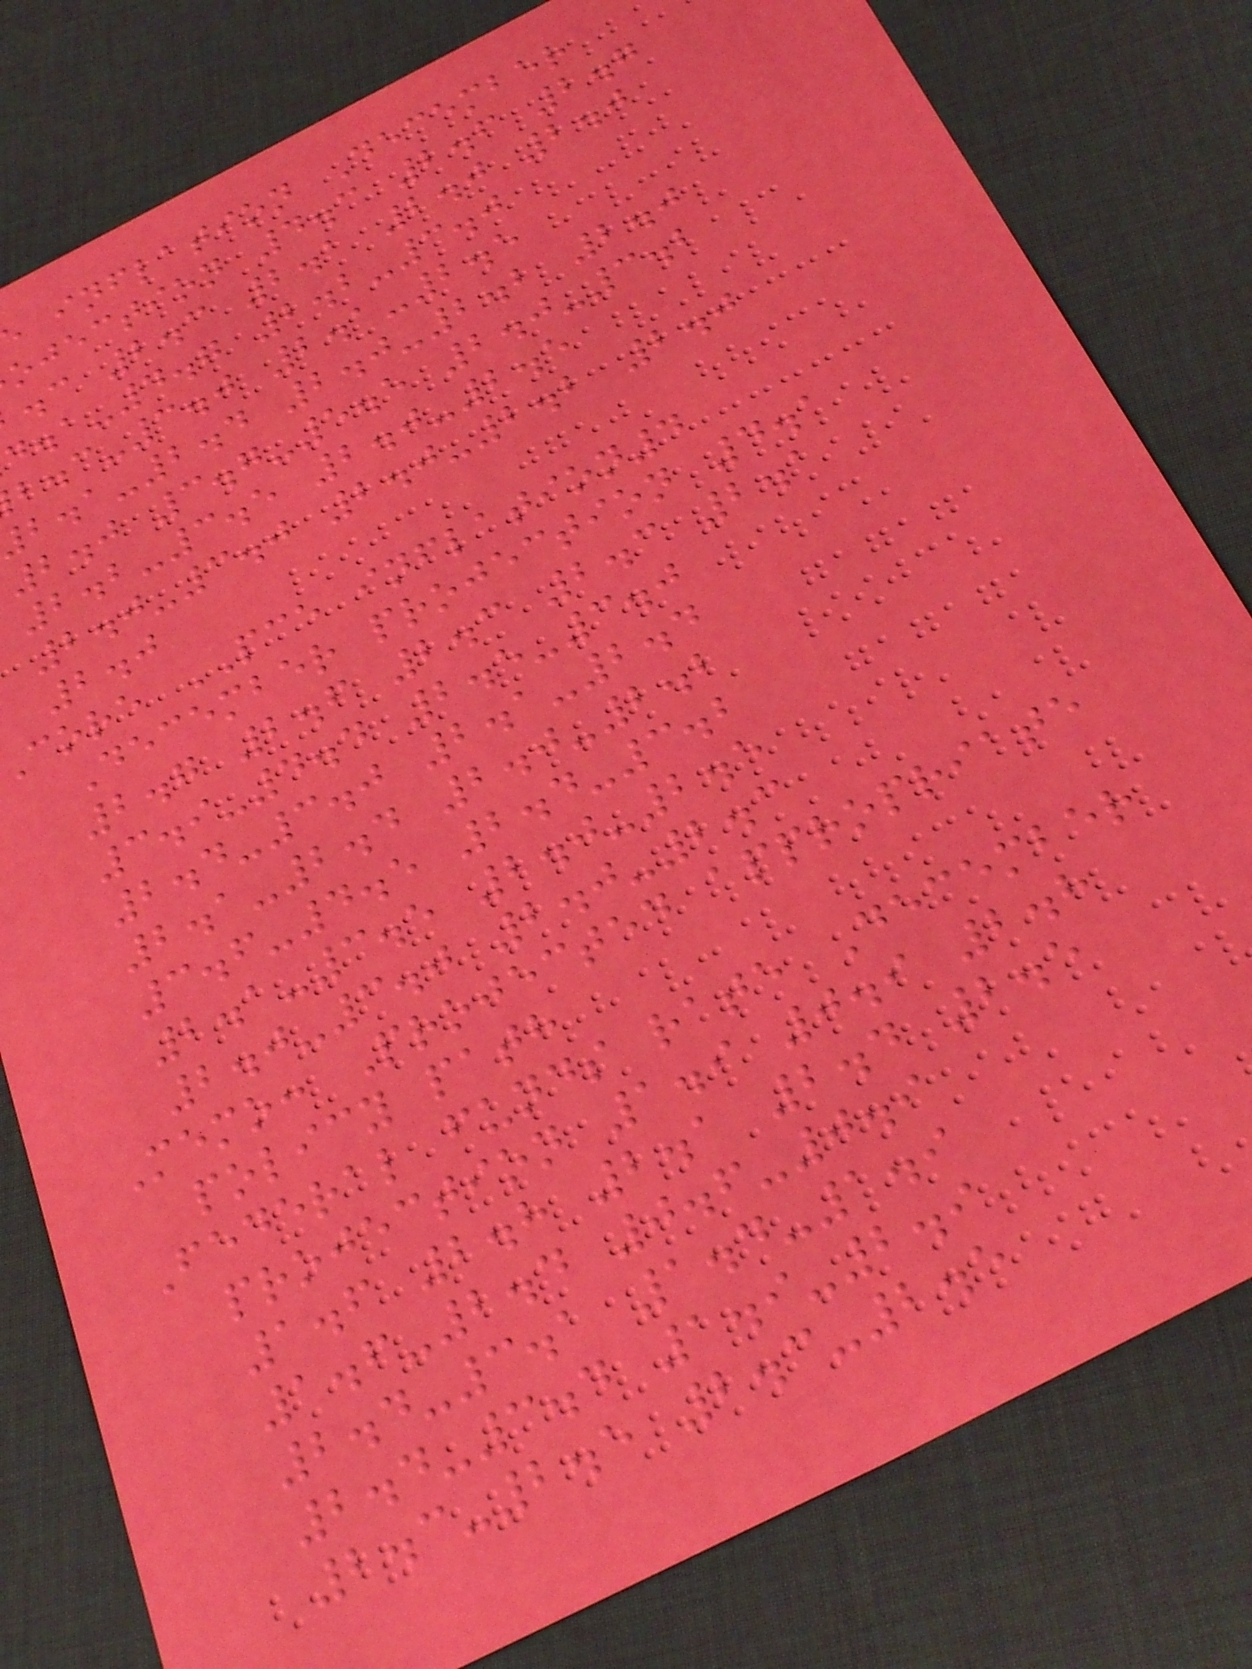inflation December
ojection 4.3 2.6 2.7
.c 2.3 2.1 2.0 2.0
-4.7 2.2-3.0
-3.0 2.1-2.5
-2.4 2.0-2.2 2.0
2.0 3.7-5.5 2.0-3.2
2.2-3.5 2.0-2.5
2.0-3.0 2.0-2.2 2.0
2.0
core PCE inflation4
December projection 4.1
2.7 2.6 2.3 2.3 2.1
3.9-4.4 2.5-3.0
2.4-3.0 2.1-2.4
2.1-2.4 2.0-2.2
3.6-4.5 2.4-3.2
2.1-3.5 2.0-2.5
2.0-3.0 2.0-2.3
Memo: Projected appropriate
policy path
Federal funds rate December
projection 1.9 0.9 2.8
1.6 2.8 2.1 2.4 2.5
1.6-2.4 0.6-0.9
2.4-3.1 1.4-1.9
2.4-3.4 1.9-2.9
2.3-2.5 2.3-2.5
